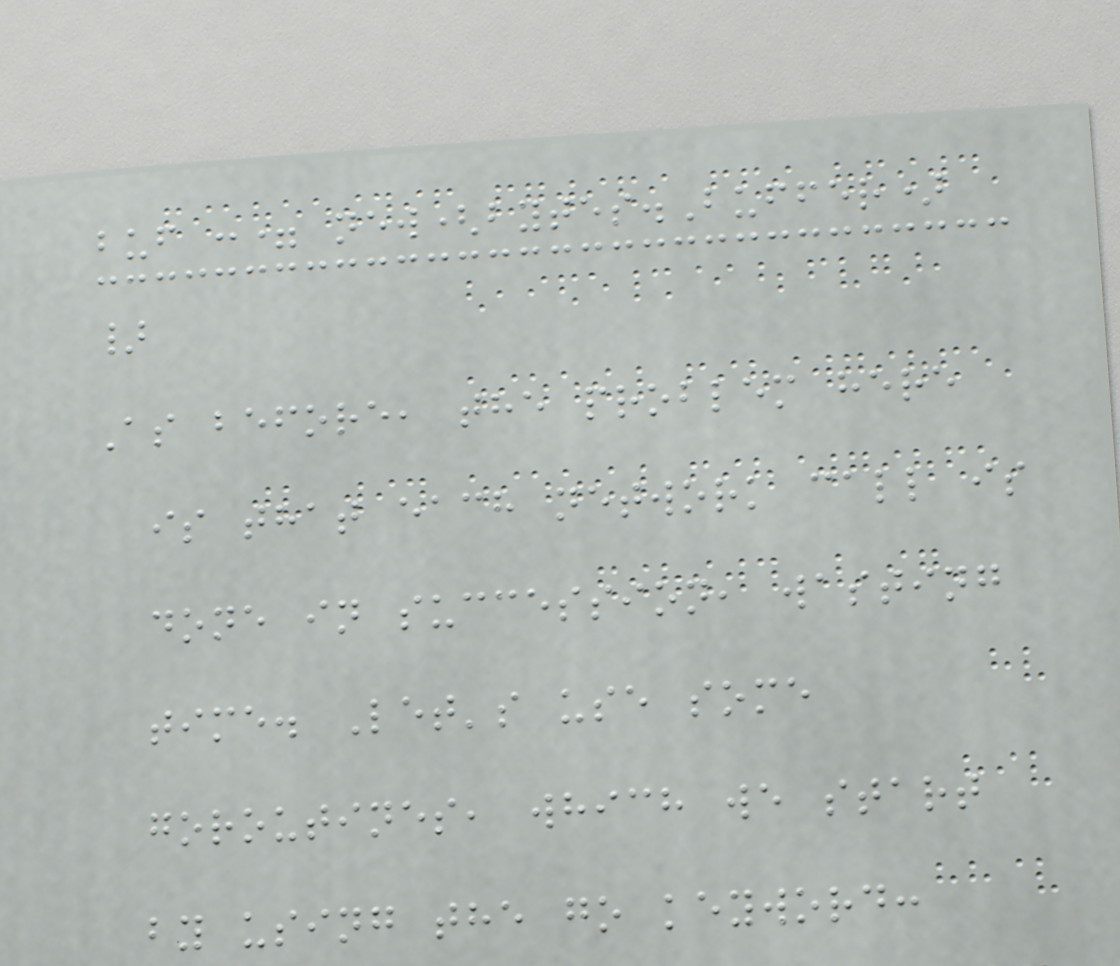buf := new(bytes.Buffer)
}
As before, the problem here
is that each network call is
done in succession, wasting
time. Let's use some
goroutines, which we start
by using the go keyword:
